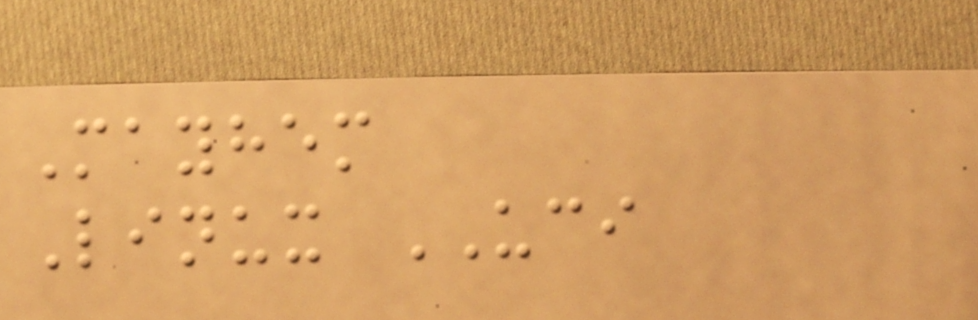Mayhem
Linux UCI
